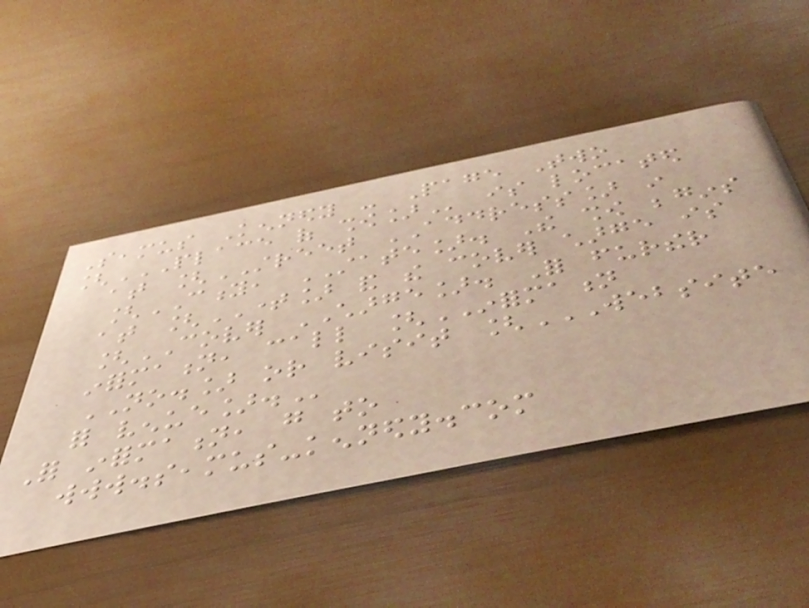Seamus Kennedy - Page Two
[PLACE OF SHOW] is located
at [STREET ADDRESS] in
[CITY, STATE]. The show begins
at [TIME] and the cover charge is
[COVER CHARGE]. For further
information, call [INFORMATION
NO.] or visit [WEBSITE
FOR VENUE].
For information, go to
www.seamus-kennedy.com
